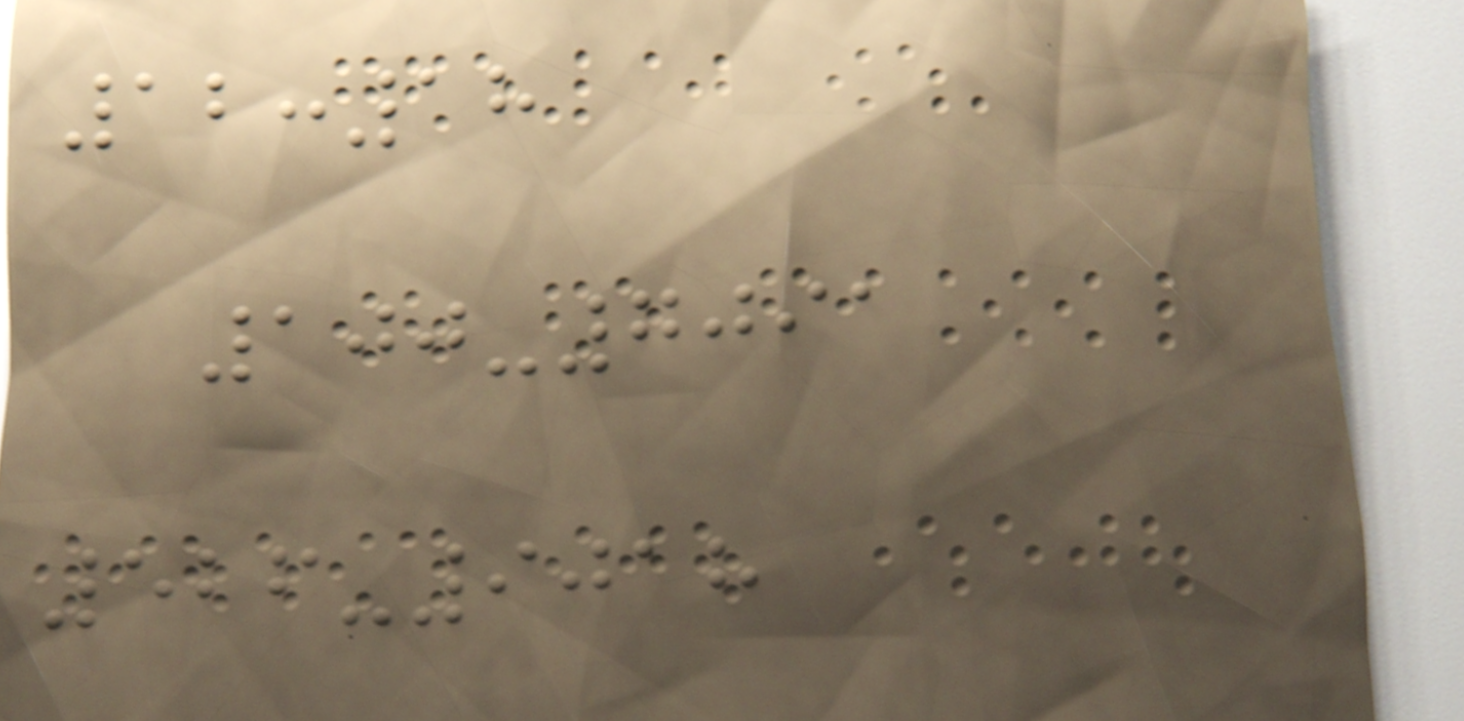12:18
100-7091
526-9018
